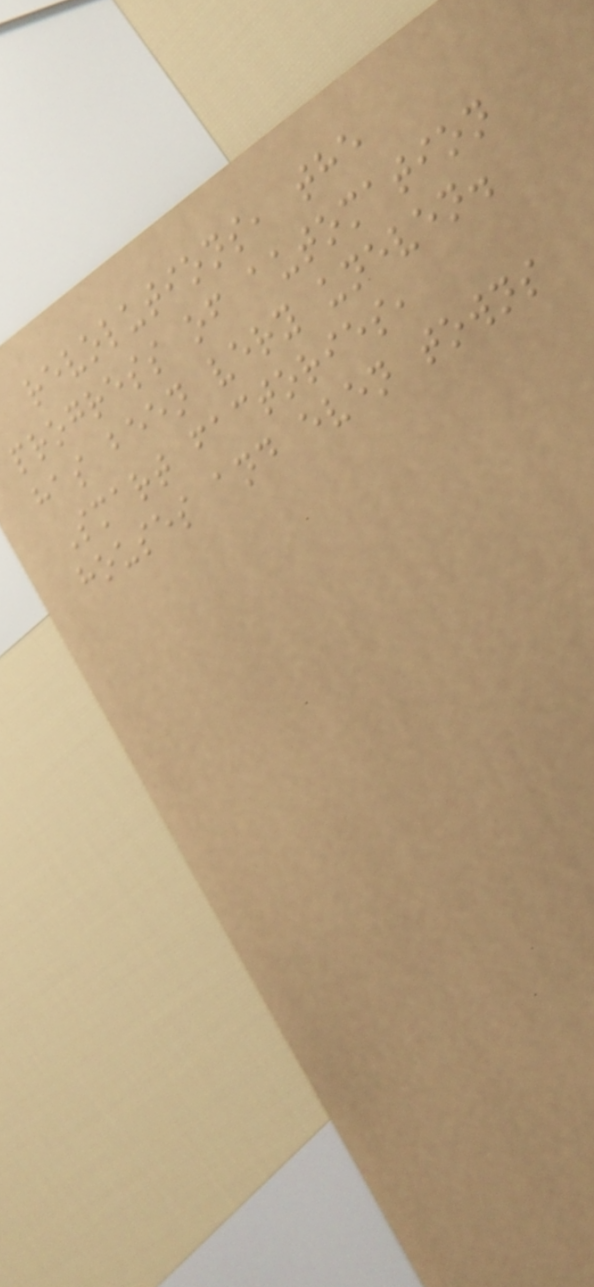revolutions, the
progress of automation
has been very uneven.
Smart factories,
houses and even towns
